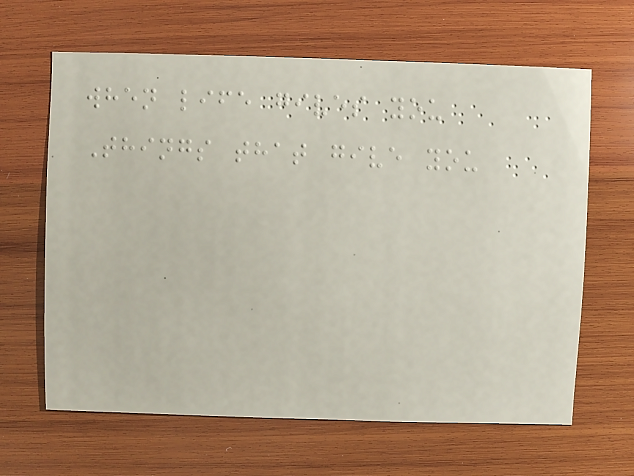when life gives you
Things that give you
